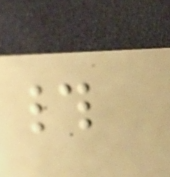#
